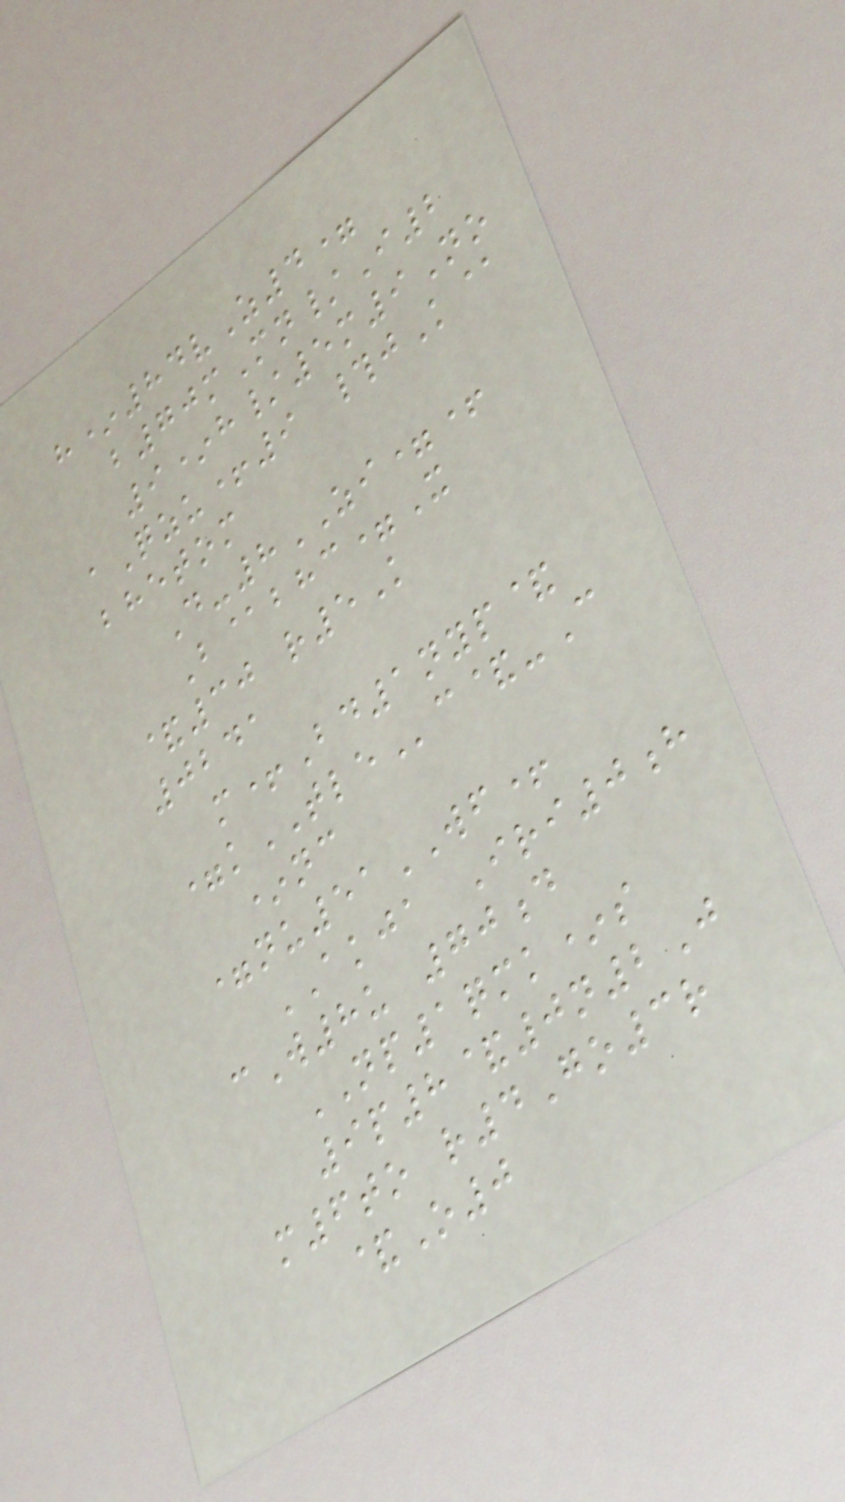h*84vZ4=
b70mMn/I2
9*h/5m9No
aQzu+9 #jK@
bhetom
D-8ZI=+
B@bhc=X
&30 r5K
0241
m+Bd1nyp&
=kTLEc&-C
*nc
=nu51WF+
AKJA Iri0h
cW8u 70d
NP1qmk*s
9p8&0n2J
m6to r4Go3r
&O0
